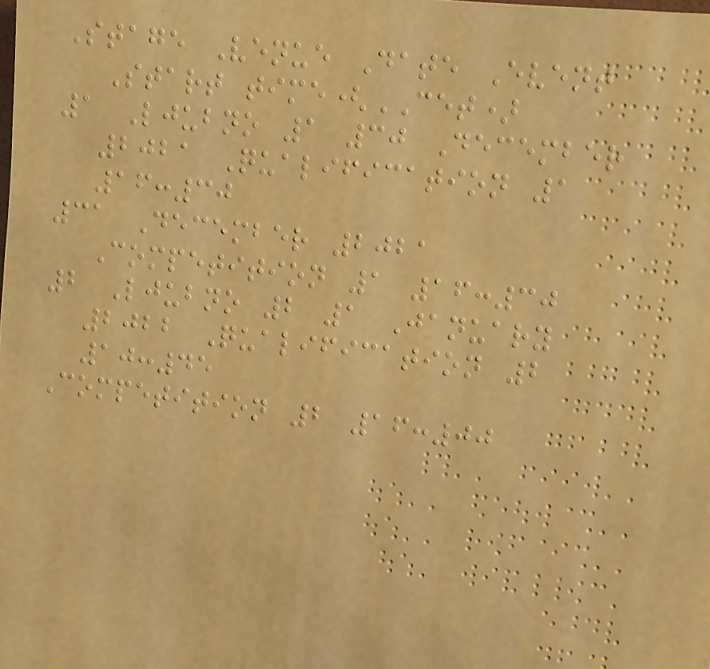Stage Venue Date Event
Start time(CET)
1 Ljubno 1 30 December
2021 Qualification 1
16:30
31 December 2021
Competition 1 16:30
2 Ljubno 2 1 January
2022 Qualification 2
10:45
Competition 2 16:00
